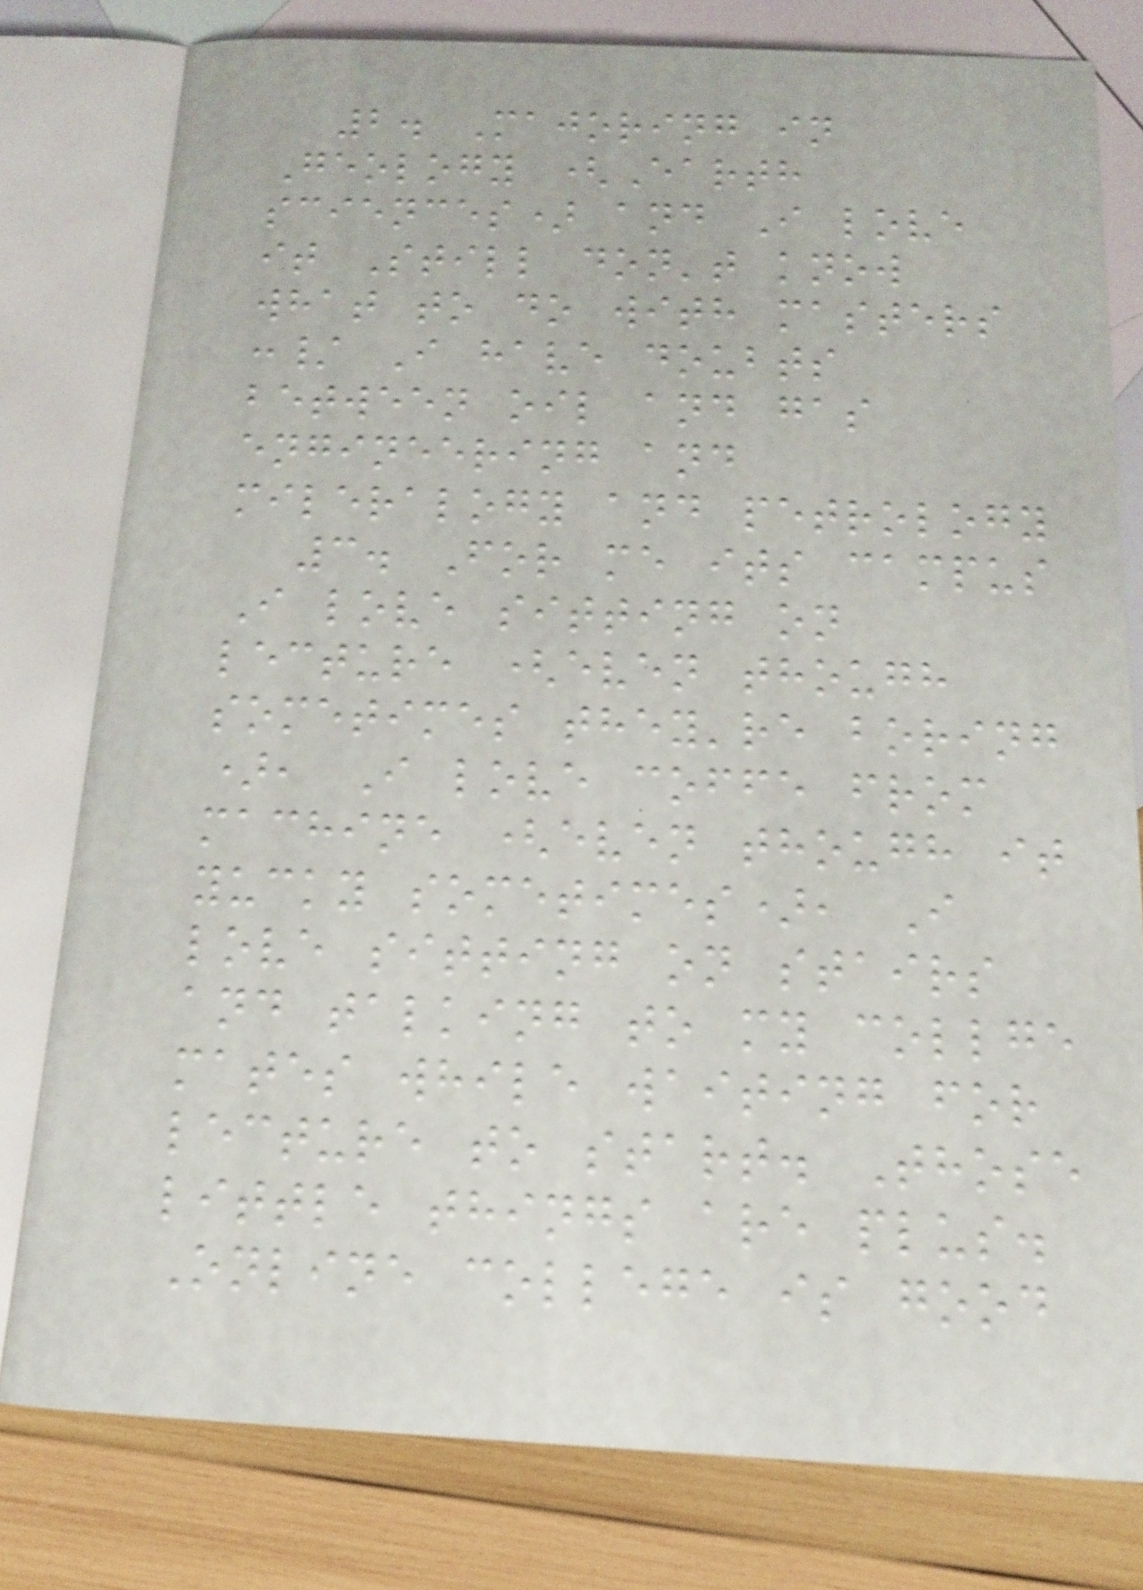2. Majoring in
Geology (Earth
sciences) and I love
it Still don't know
what to do with masters
:/ I have doubts
between oil and gas
engineering and
mileralogy and petrology
3. For me its campus
I love sitting on
lecture (even though
sometimes they're boring
), I love coffe from
machine (even though it
yucky sometimes), I
love sitting on stairs
and talking to my collge
mates while waiting for
lecture to start. Those
little things are plus.
Online college is good
